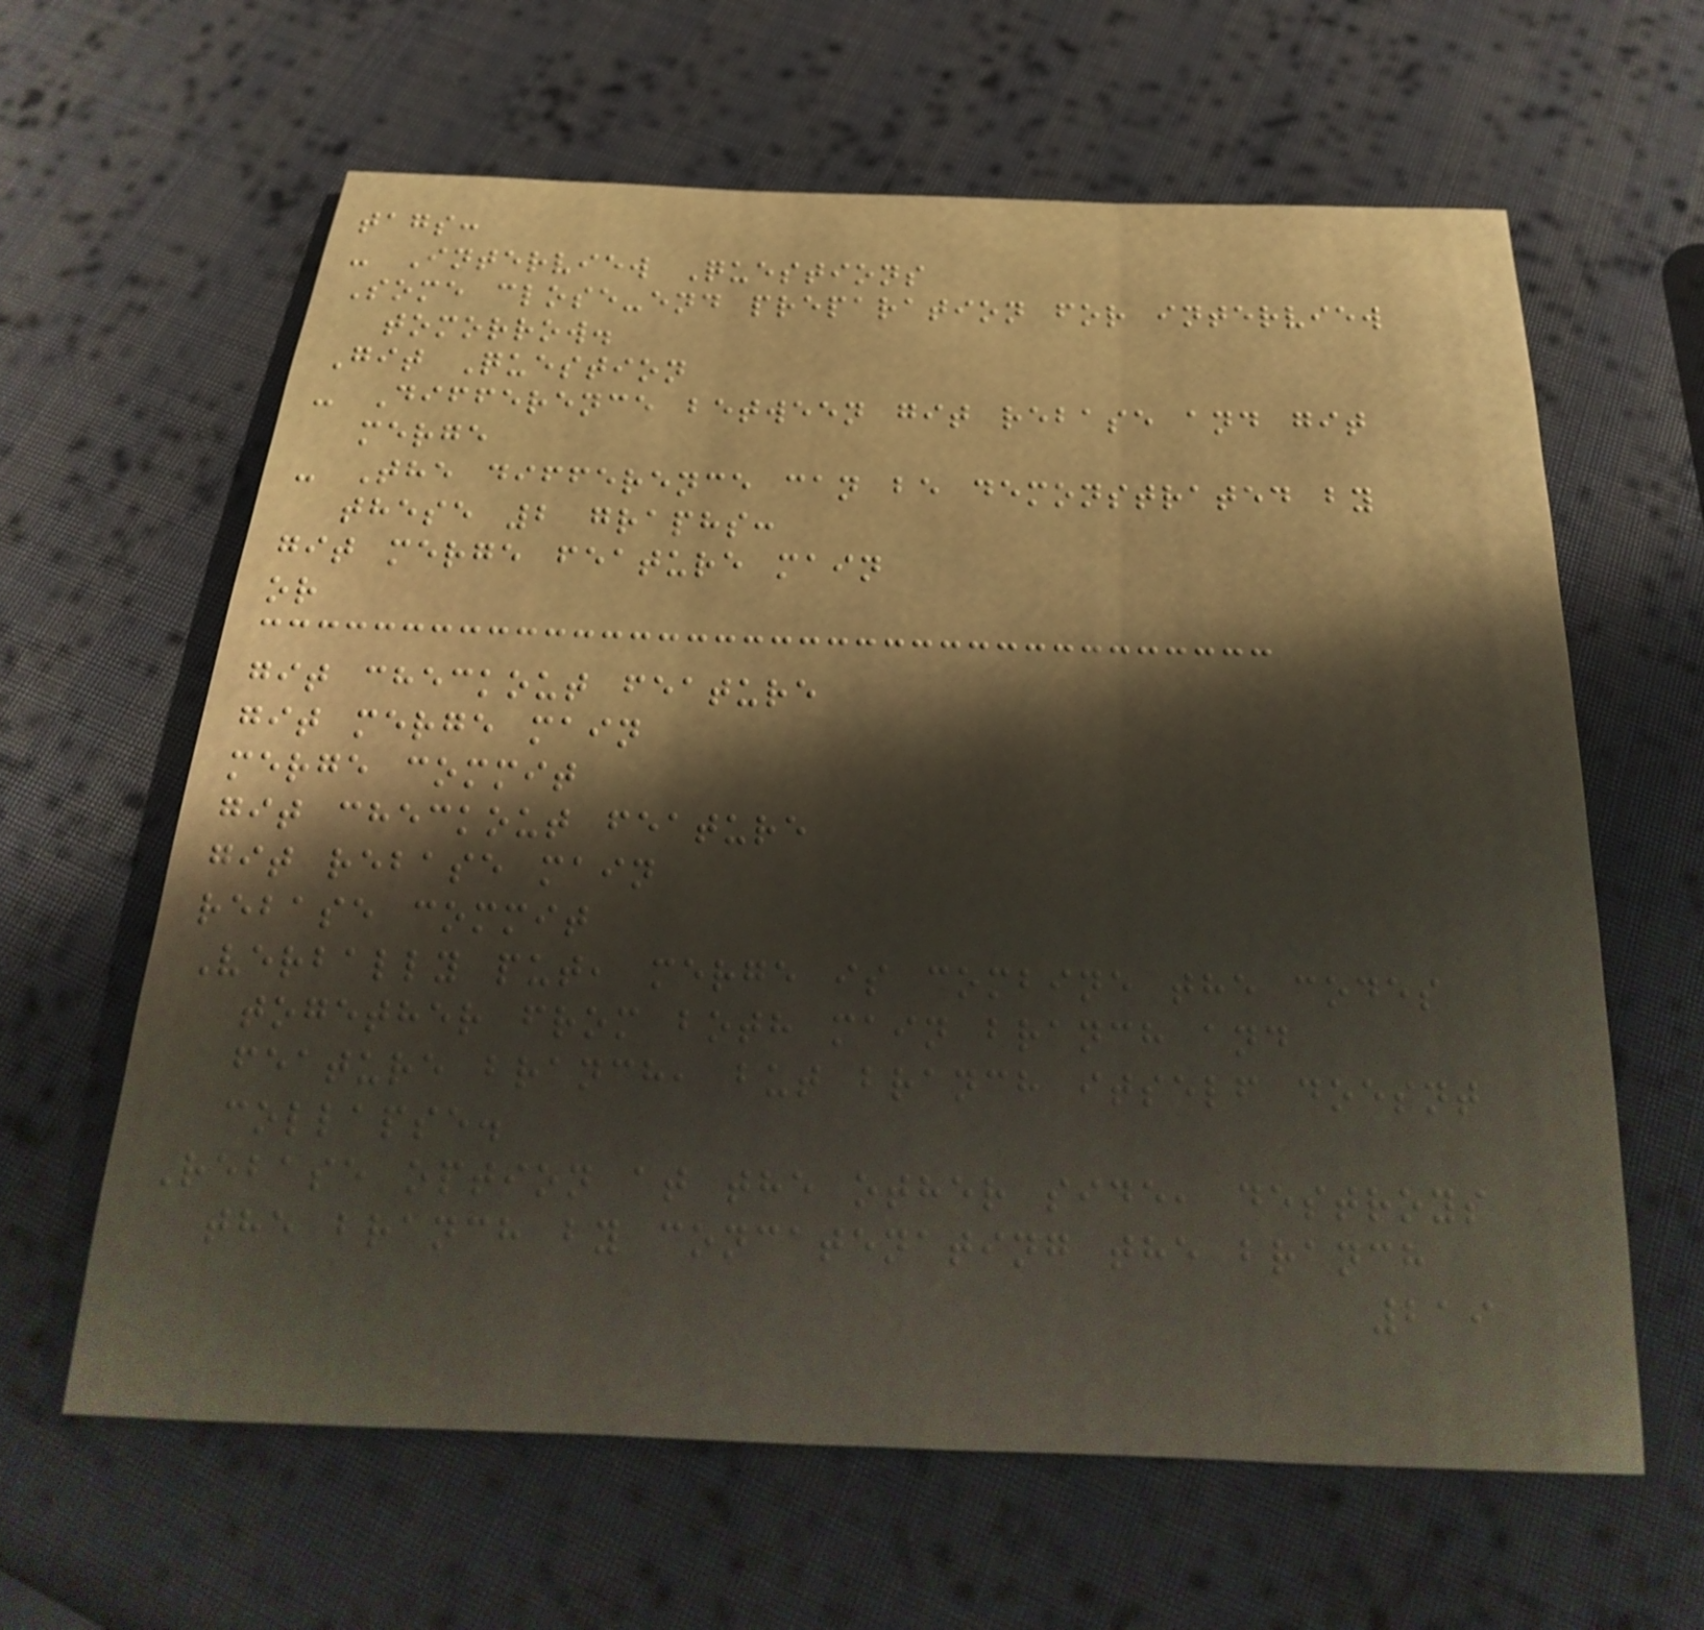tags:
- Interview Questions
Some close-end preparation for interview
tomorrow.
Git Question
- Difference between git rebase and git
merge
- The difference can be demonstrated by
these 2 graphs:
git merge feature main
or
git checkout feature
git merge main
merge commit
git checkout feature
git rebase main
rebase commit
Verbally put, merge is combine the codes
together from both main branch and
feature branch, but branch itself doesnt
collapse.
Rebase option at the other side, destroys
the branch by concatenating the branch
219
